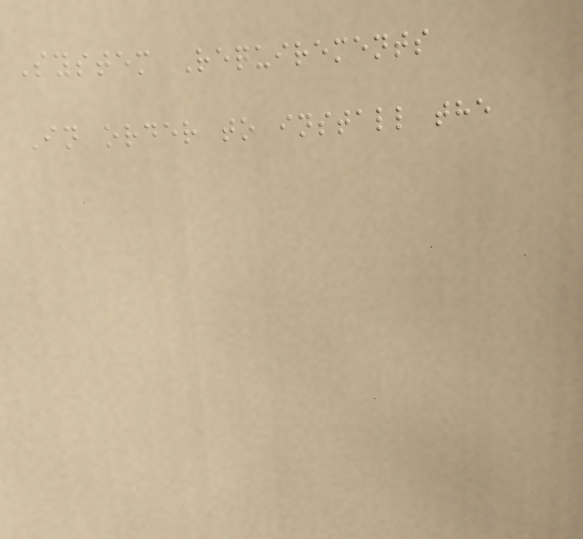System Requirements
In order to install the
